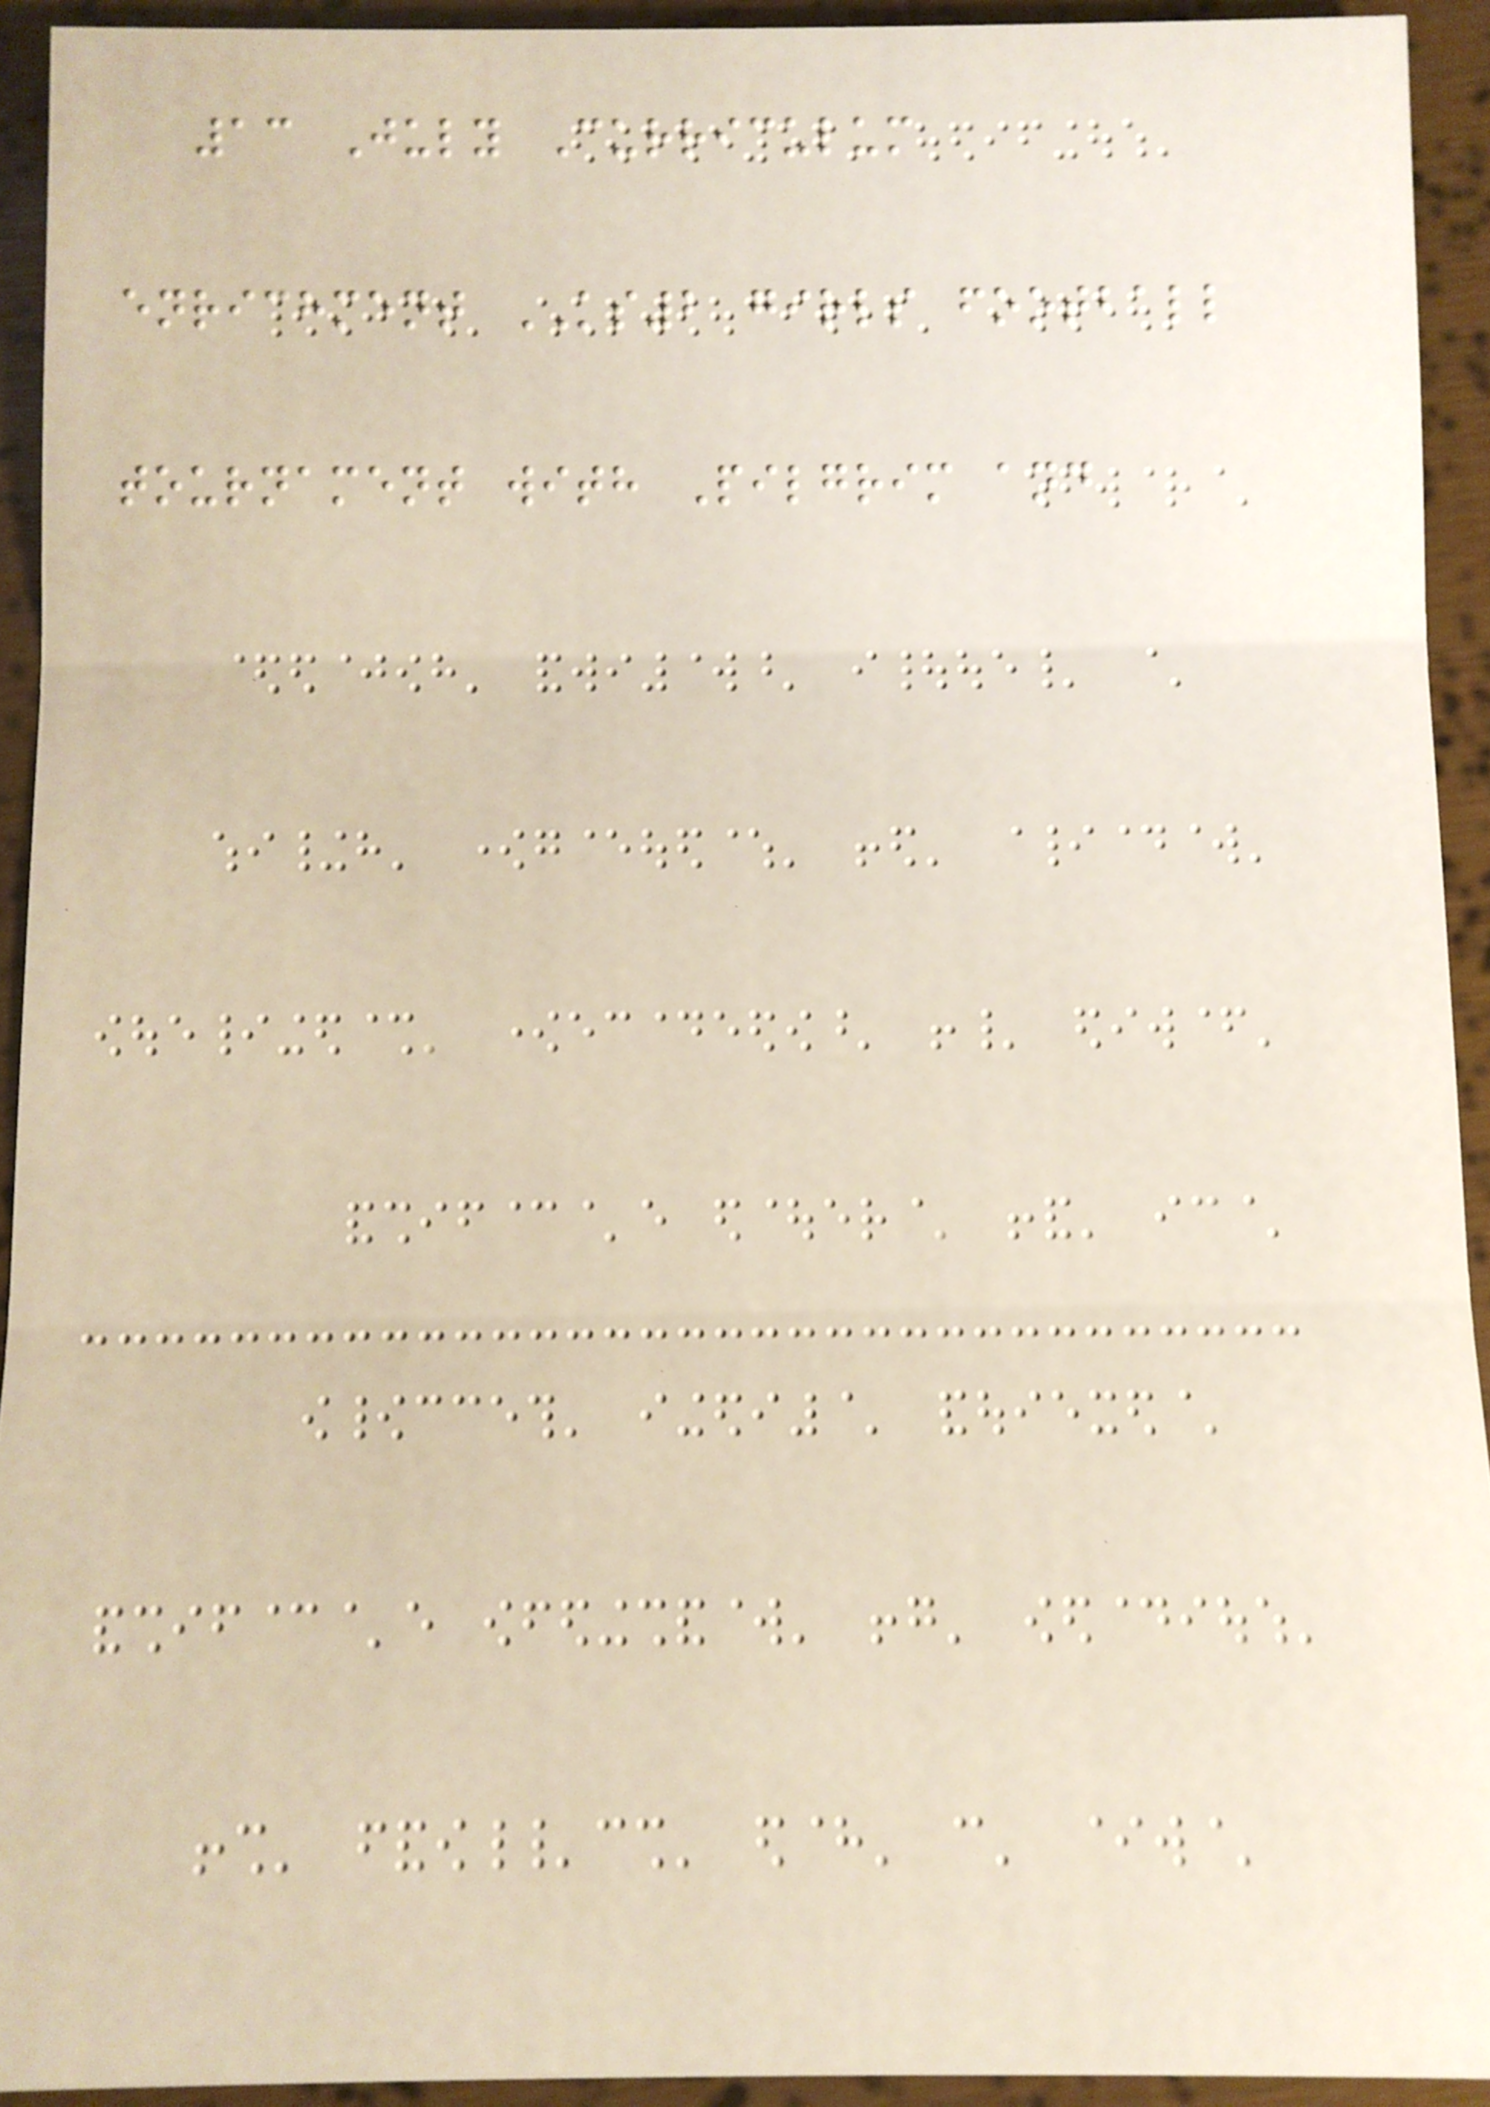13 July Curriculum
enrichment KS2 girls football
tournament with Pilgrim and
